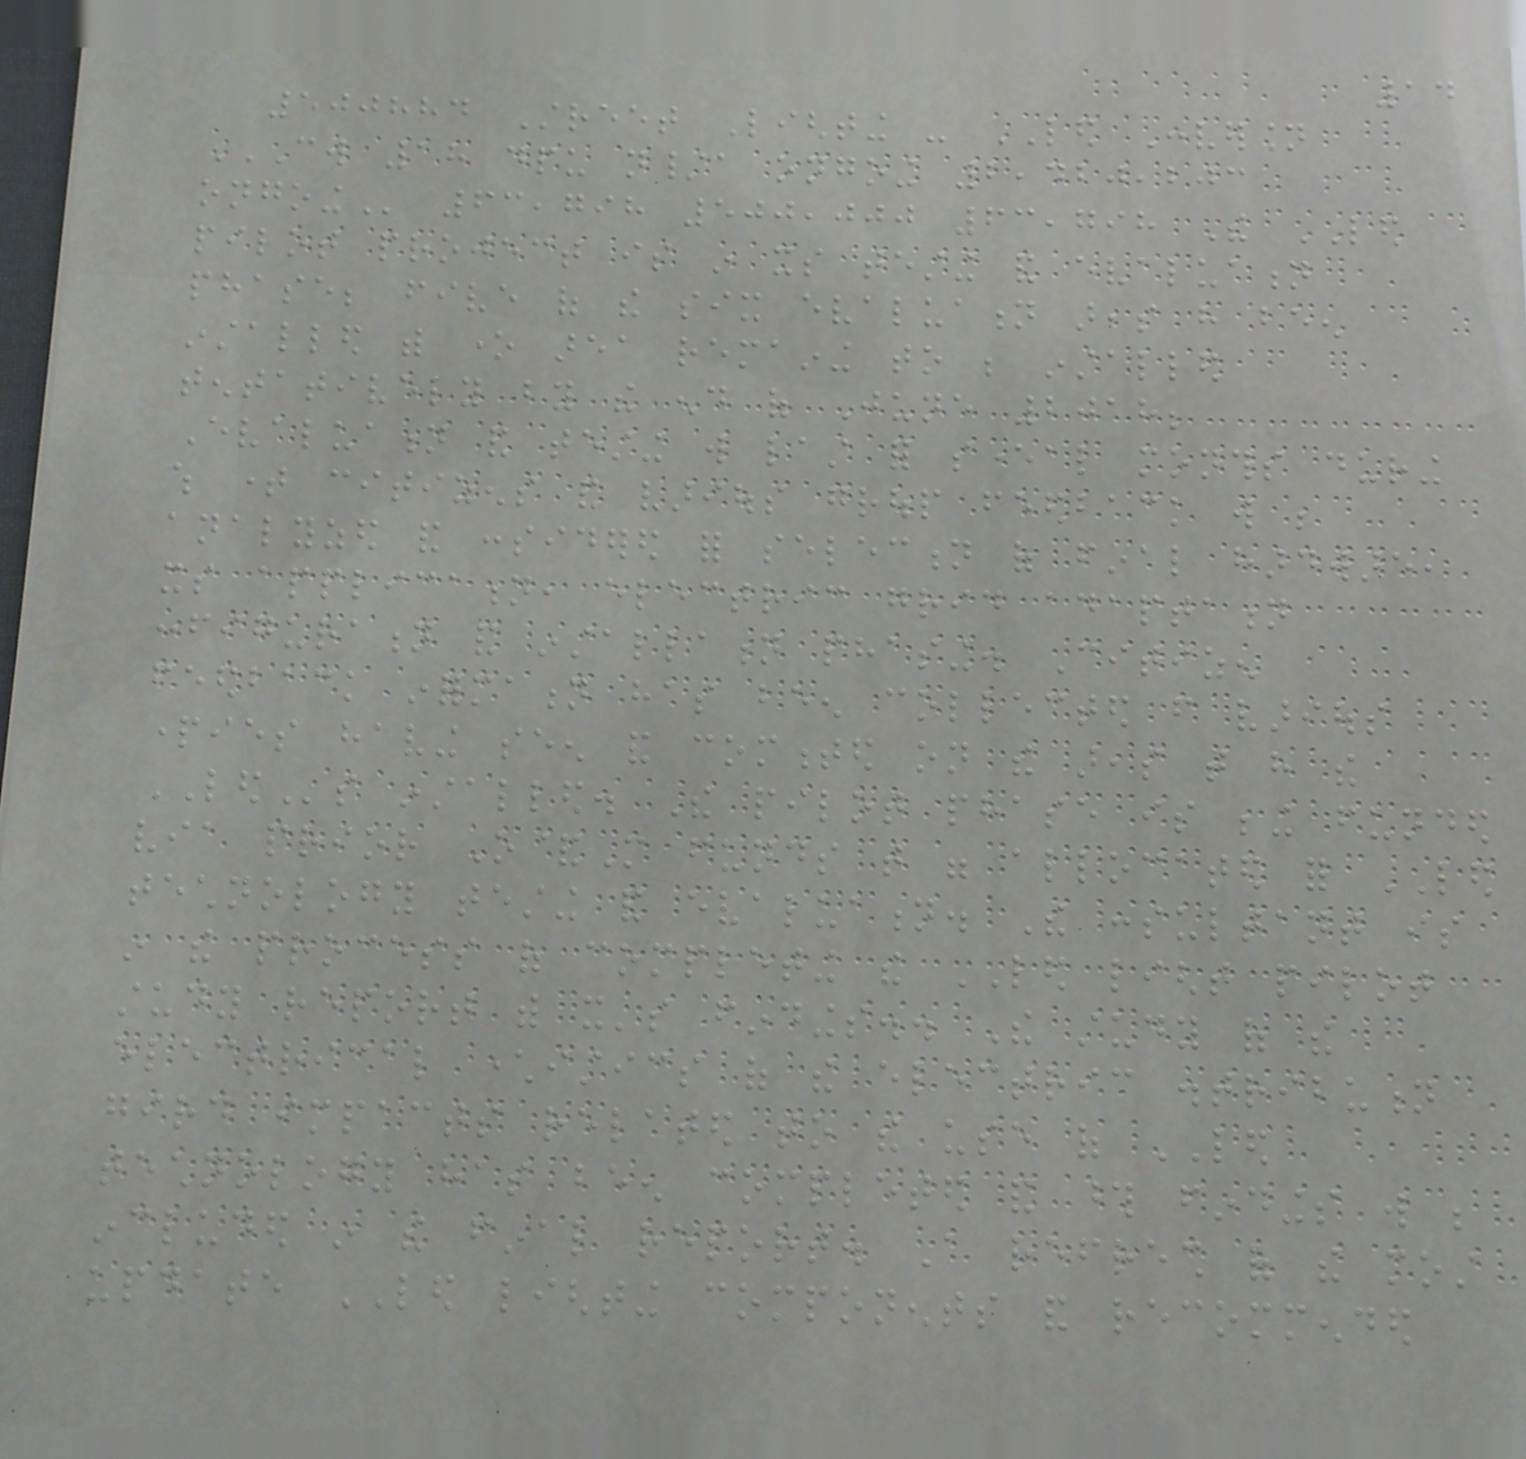14
500884 Street Lighting - LED Conversion
CW 18 DPU N/A ONGOING 2,420,203
ONGOING 63,798 500,000 63,798 The LED
pilot project is in its testing and evaluation
phase; five of the six evaluation areas have been
installed with one area remaining to be installed
tentatively by the end of June 2018;
Evaluation and testing will last for several months during
which time citizens and various group feedback will be
analyzed and considered for selection of final hardware,
its application, electric grid adaptation
configuration and installation phasing. Citizen
feedback information has been collected from various
parties having seen and commented on the areas that have the
LEDs installed. The pilot phase is being funded
via prior O&M funds that were allocated for LED
technology testing and evaluation. The consultant is
in the process of completing the LED light pilot
study report with it's findings.. The study of the
electrical characteristics of the electric distribution
gird impacts related to the use of LED
technology has been completed and those findings will be
included in the final report. A refresh of the most
update LED lighting components and recommended
